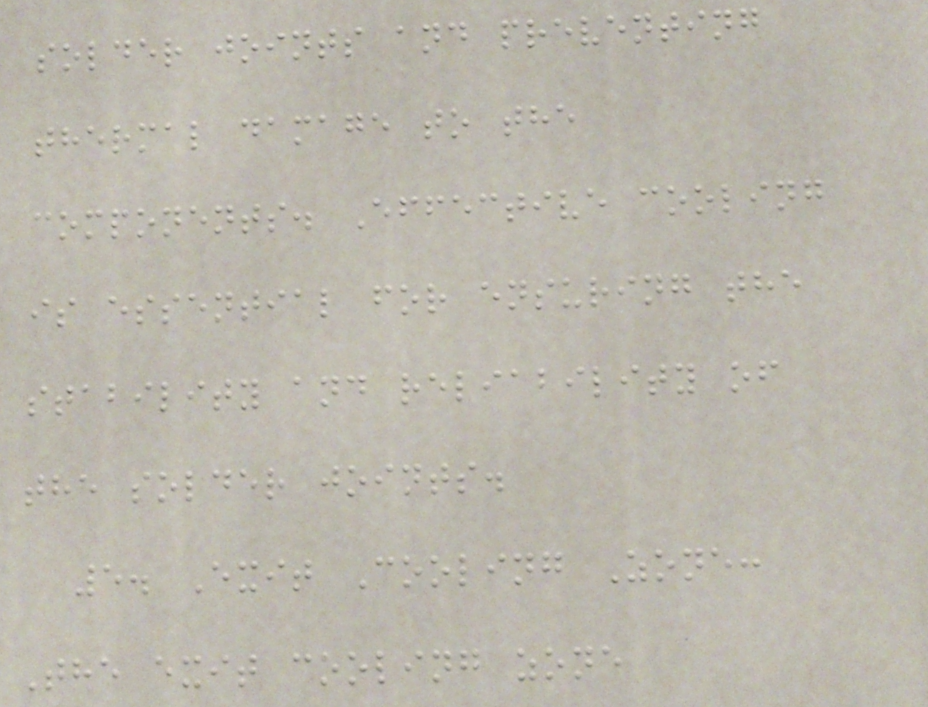solder joints and preventing
thermal damage to the
components. Effective cooling
is essential for ensuring the
stability and reliability of
the solder joints.
5. Exit Cooling Zone:
The exit cooling zone
